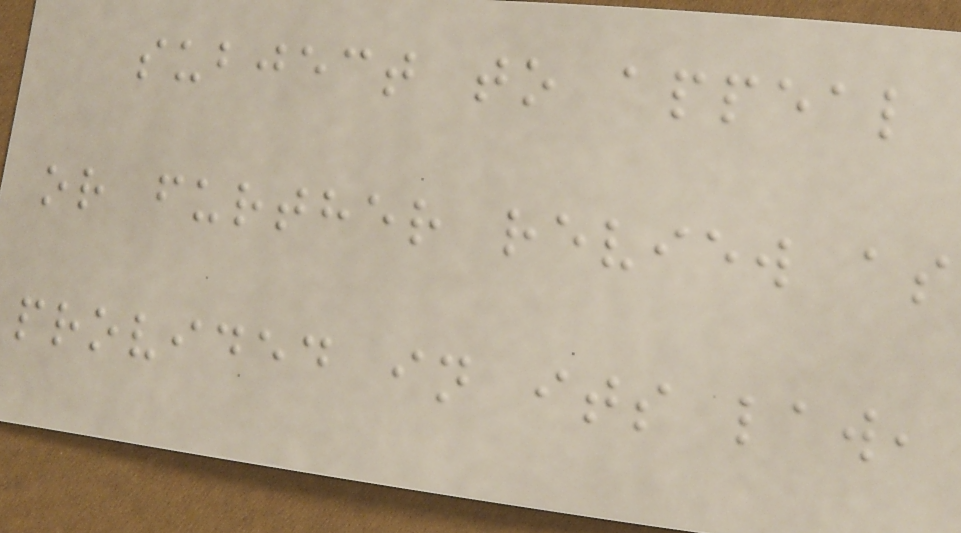subject to appeal
or further review as
provided in its law,
